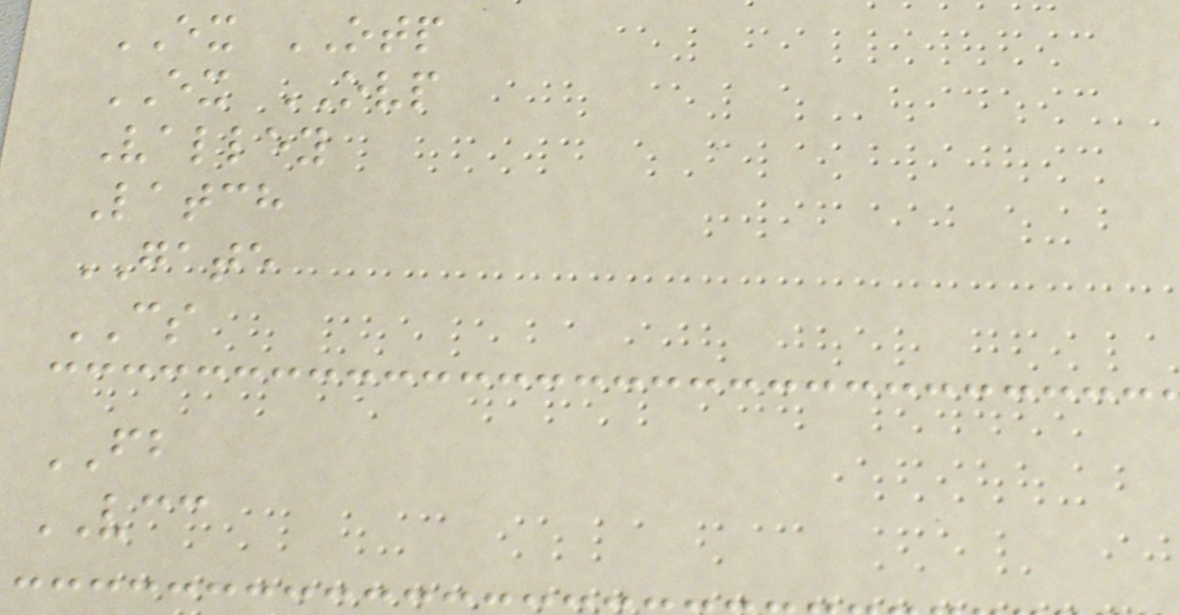EX OTP
EX OVP
Valley
Latch
GATE
CS
FB
VCC
